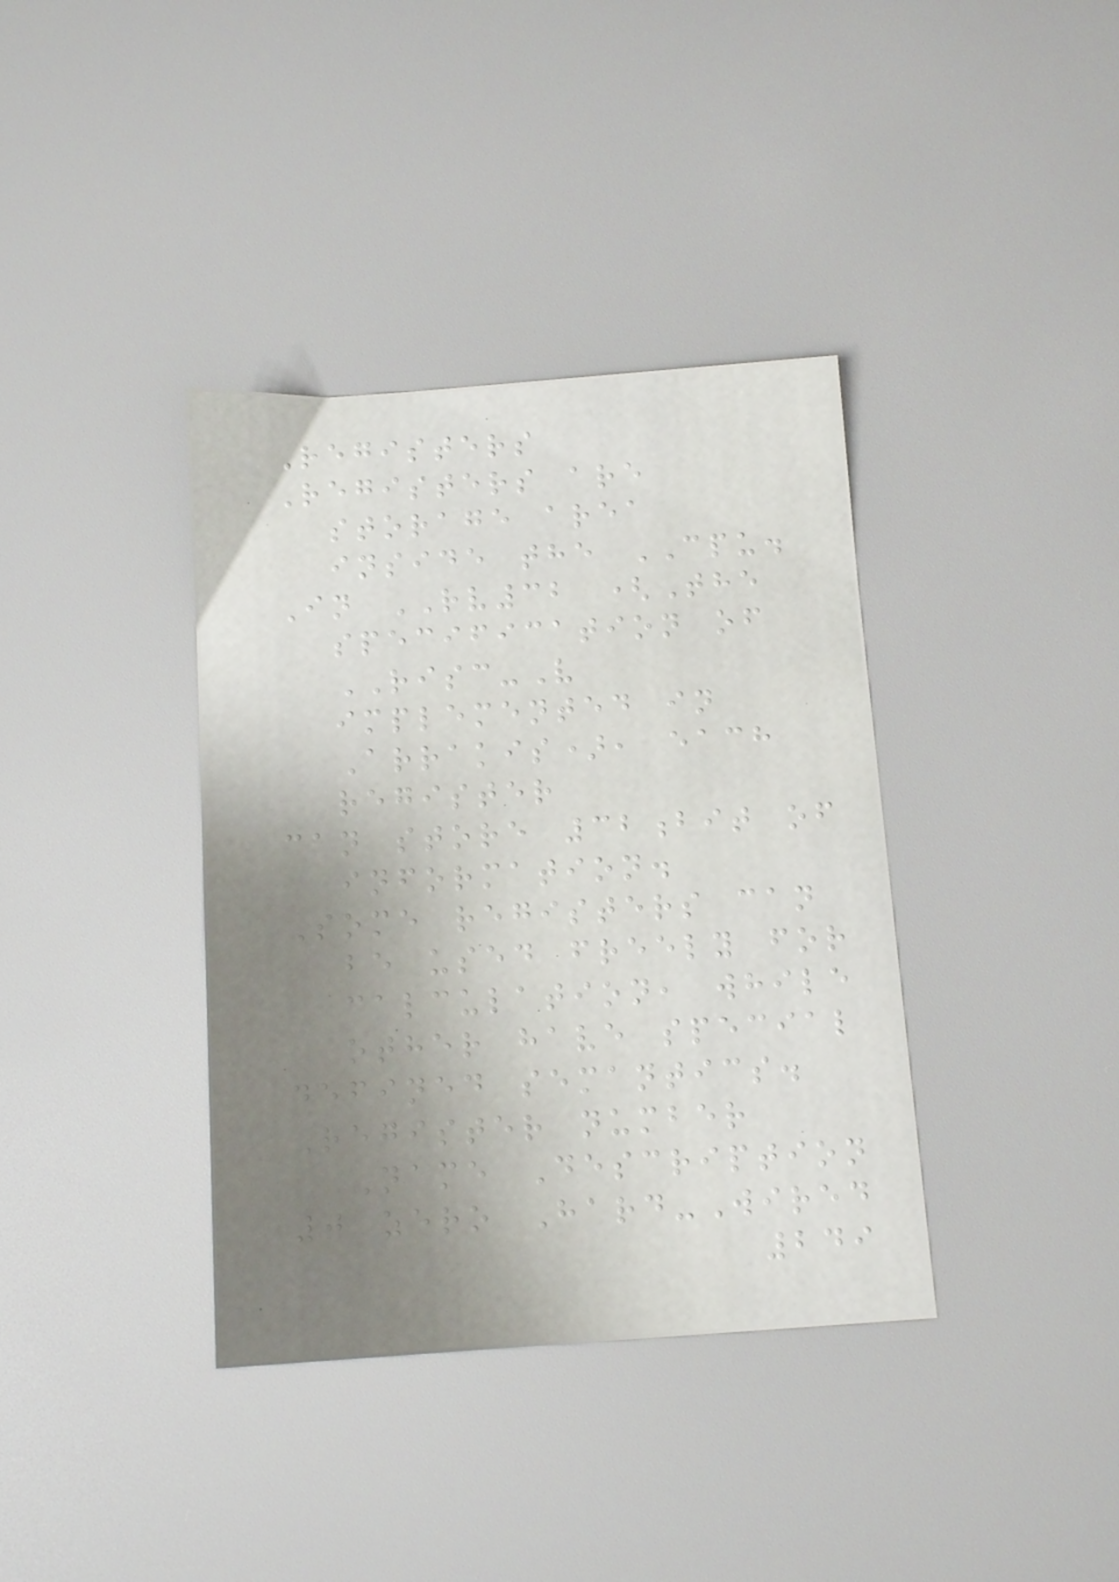Registers
Registers are
storage area
inside the CPU.
In RV32 (The
specification of
RISC-V
implemented in
Arrakis), each
register
can store 32bit of
information.
Some registers can
be used freely for
calculation, while
other have special
defined semantics.
Register number
Name Description
0 zero Hard-Wired
249
